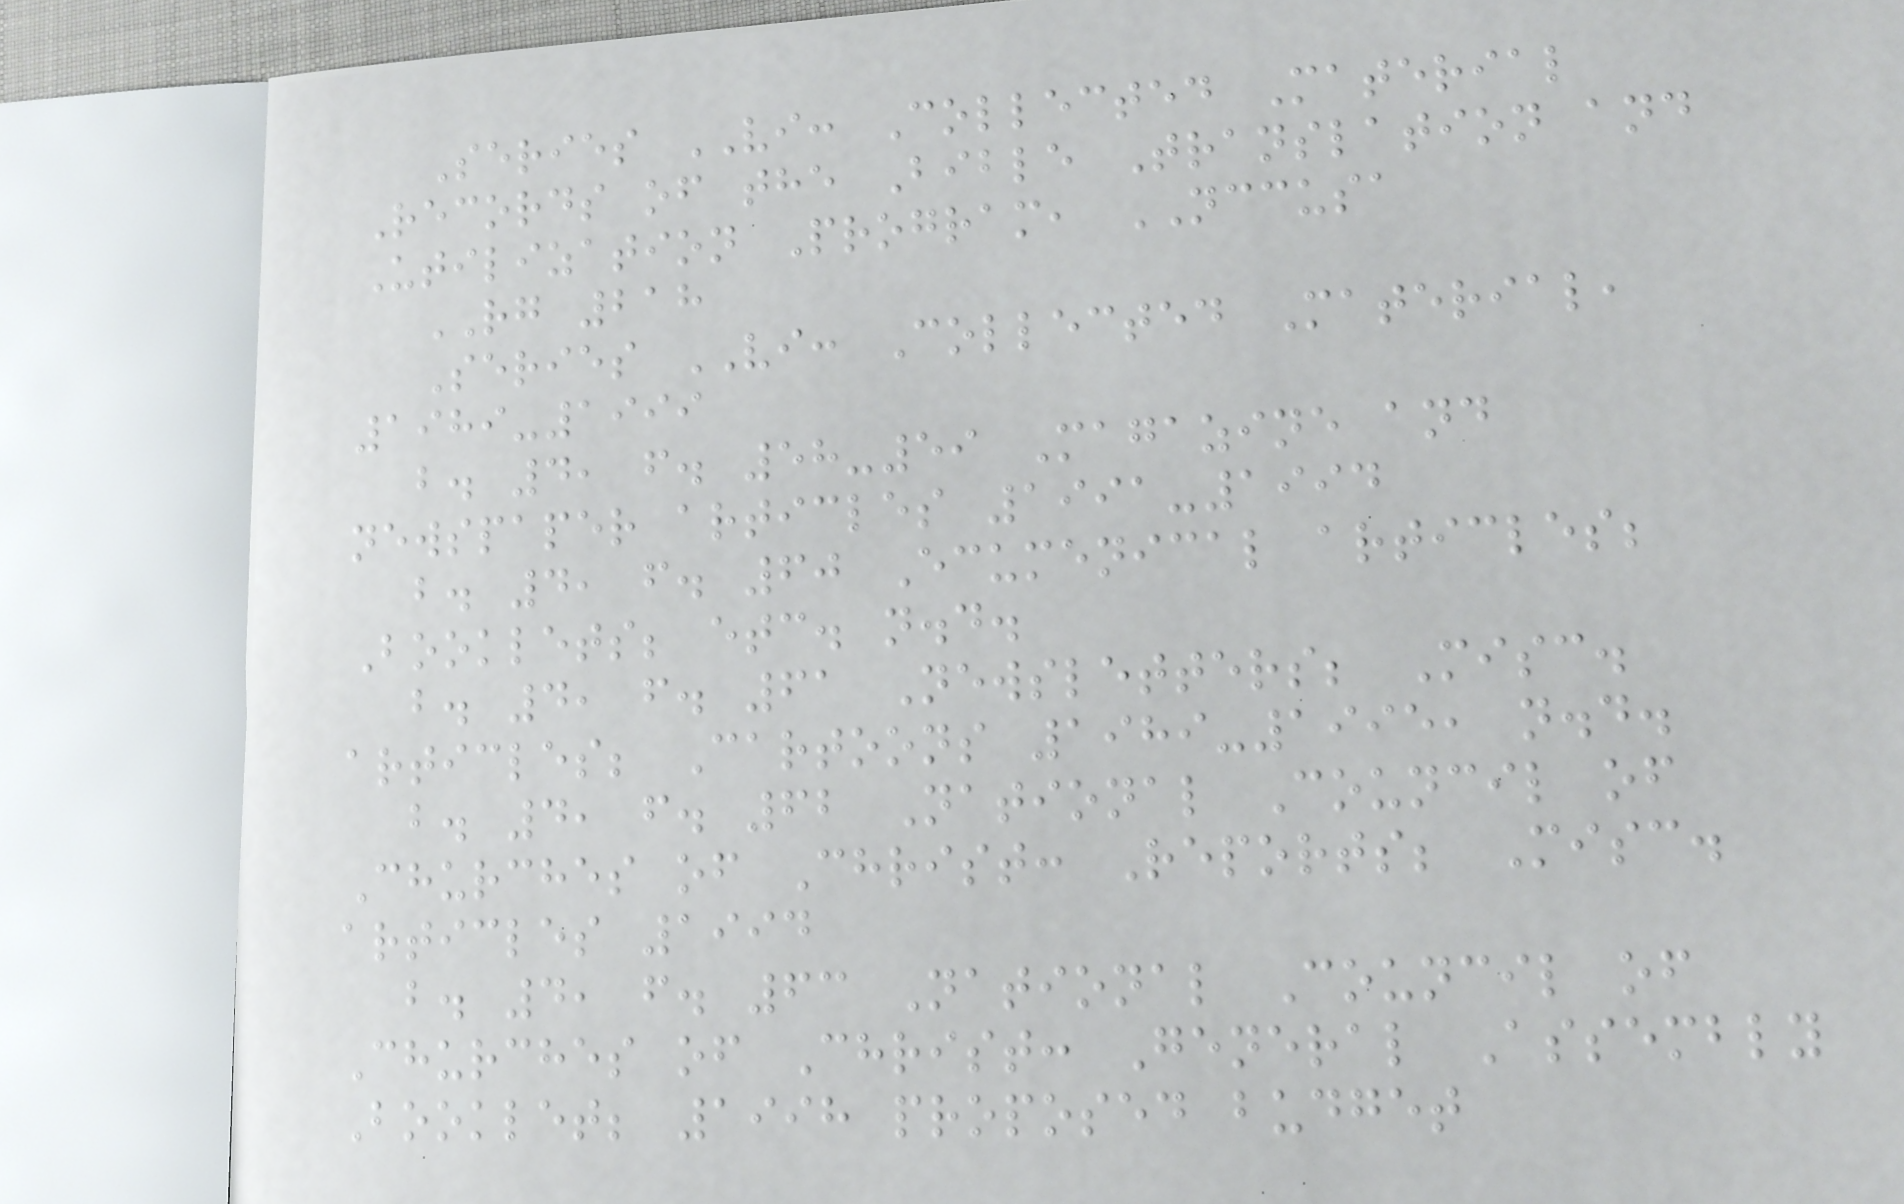Series VI: Collected Material
Records of the Bible Translation and
Utilization Program, NCCUSA
RG 218
Series VI: Collected Material,
1989-1999
b. 4, f. 58-59 Magazine and
newspaper articles 1991-1994
b. 4, f. 60 Ecumenical articles;
Booklets; etc. n.d.
b. 4, f. 61 Newsletters; Misc.
articles; Cartoons 1989-1995, n.d.
b. 4, f. 62 National Council of
Churches of Christ: Reports; Misc.
articles 1994
b. 4, f. 63 National Council of
Churches of Christ: General Assembly
Booklet; 1998 proposed budget
